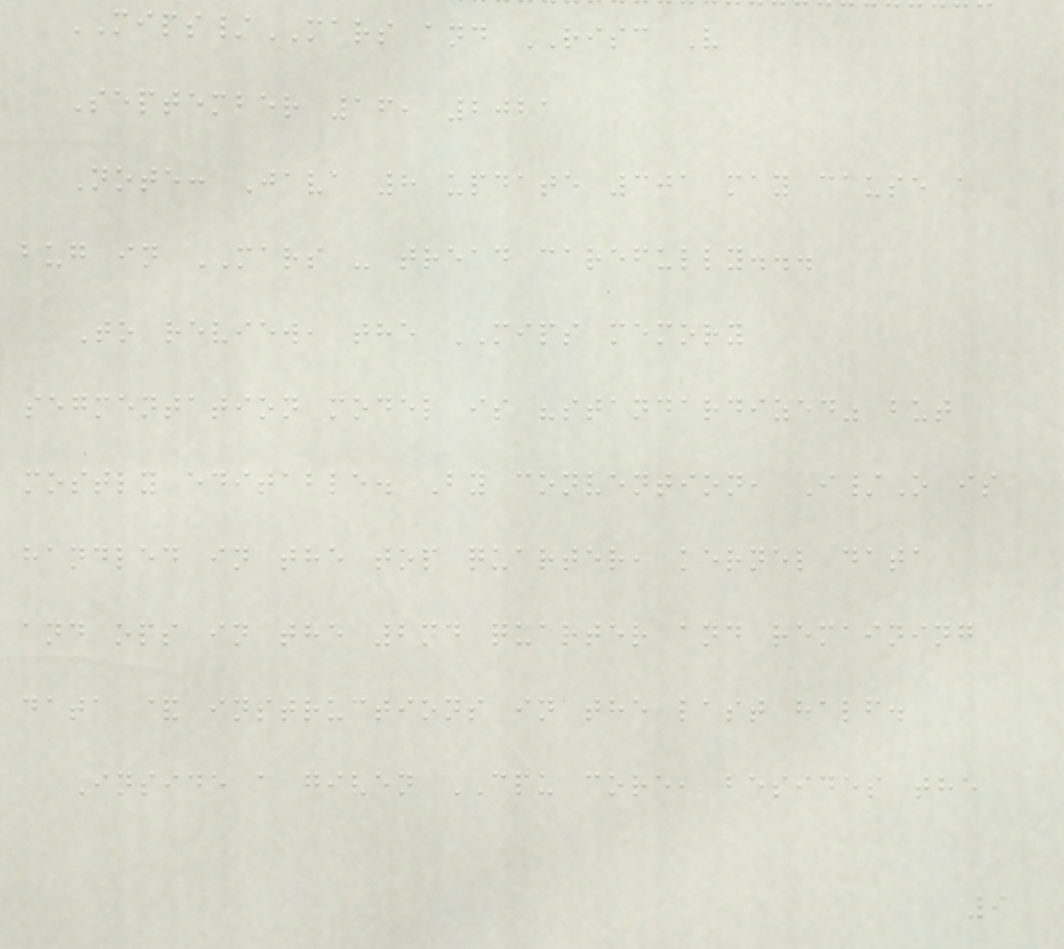MIPS/MARS and RISC V
September 16, 2021
Note: Java 8 update 301 may cause a
bug in MARS - tread carefully...
To review, the MIPS memory
segmentation model is "standardized" but
mostly editable. By convention, I/O is
handled in the top quarter, kernel data
and ops in the 2nd quarter and remaining
data & instructions in the last half.
Inside a given CPU core, besides the
9
